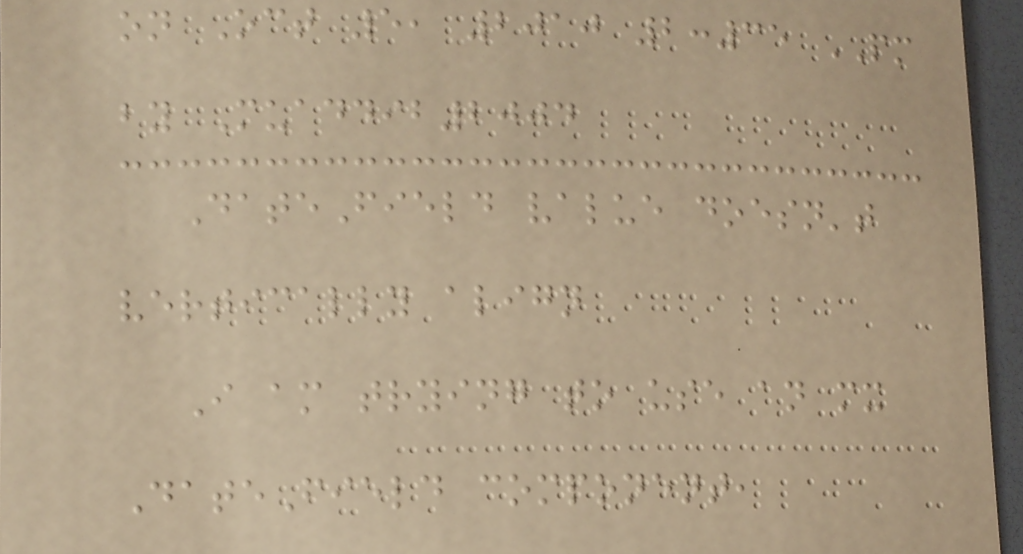on Oct 5, 2010 2:35 PM
by Muaddib2004
DateField value doesn't
vertically align
I am trying to use an mx
DateField component,
